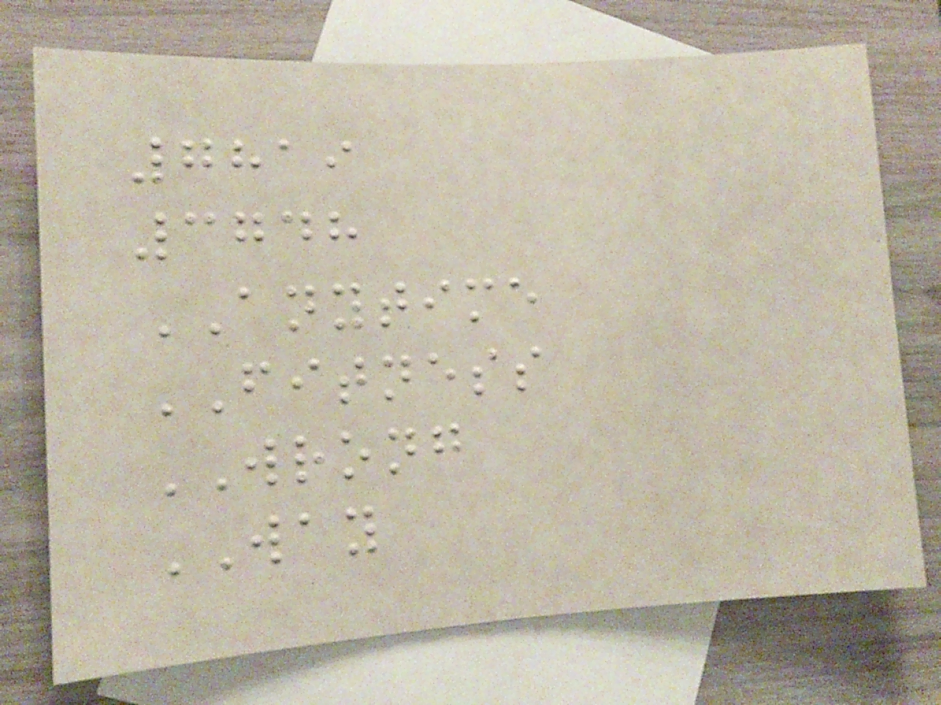7819
3748
ANYTIME
FITNESS
WRONG
WAY
